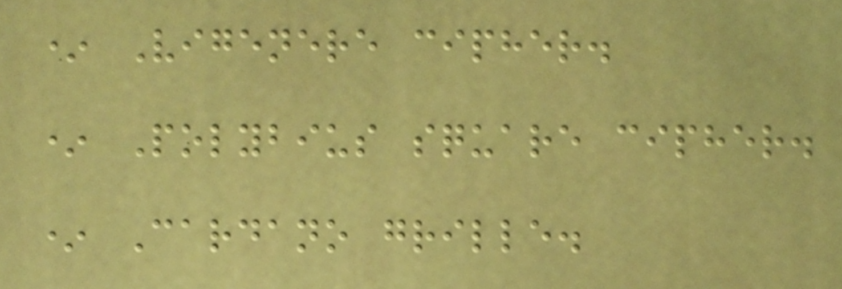* Vigenere cipher.
* Polybius square cipher.
* Cardano grille.
